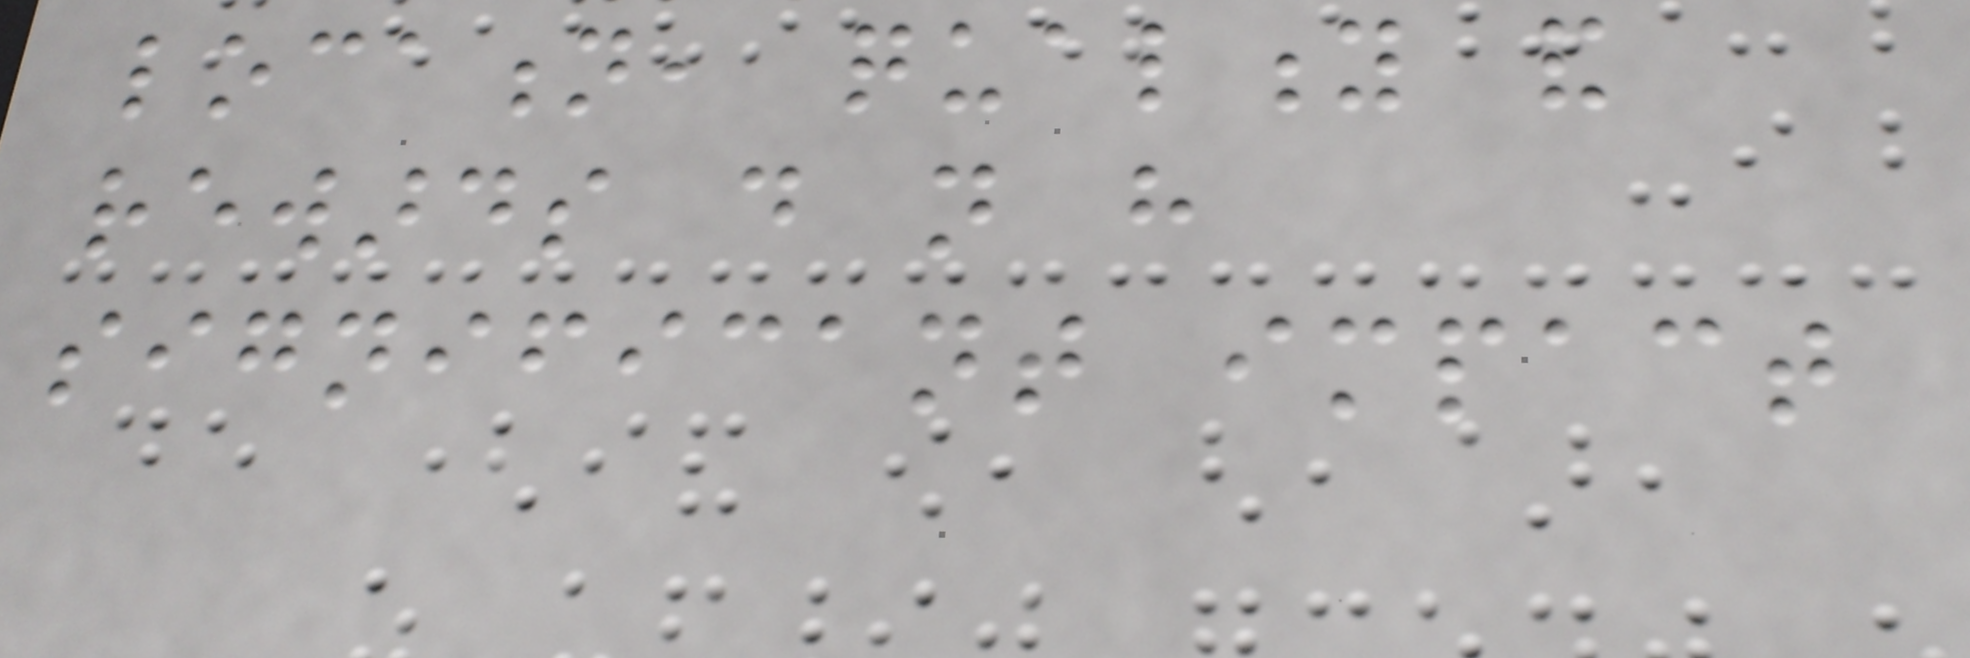location, quality and
rewards do not have
significant impact
